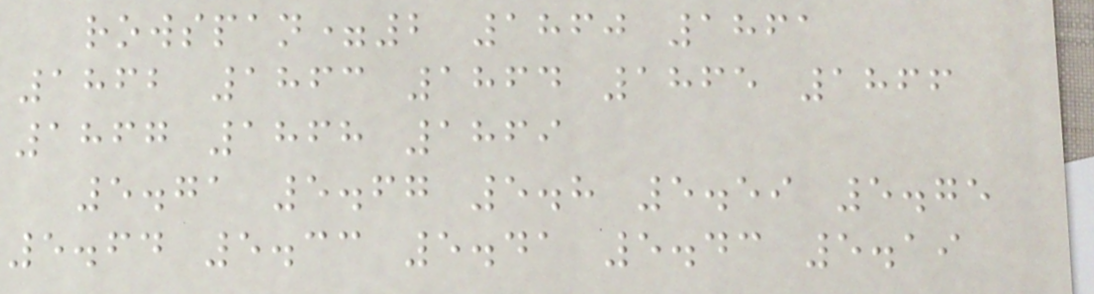rowspan=2 1860 1861
1862 1863 1864 1865 1866
1867 1868 1869
5.71 5.67 5.8 5.59 5.75
5.64 5.33 5.41 5.43 5.19
